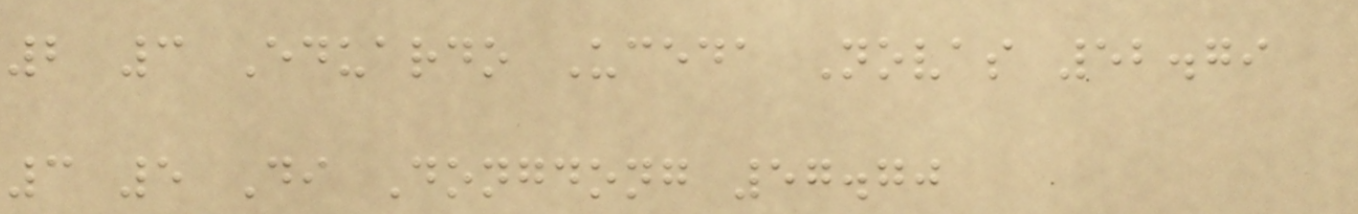2 3 Eduardo Uceda Novas 52.79
3 5 Di Dongdong 57.70
